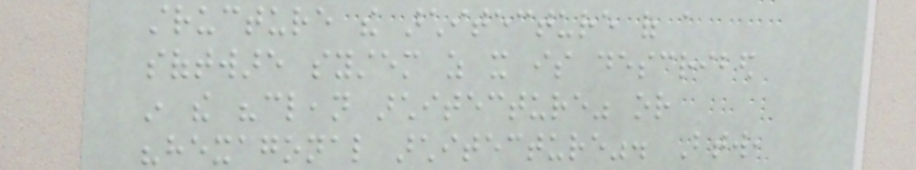structure the architecture of a
software system as it is described
in the "clean architecture" or
"hexagonal architecture". Btw,
